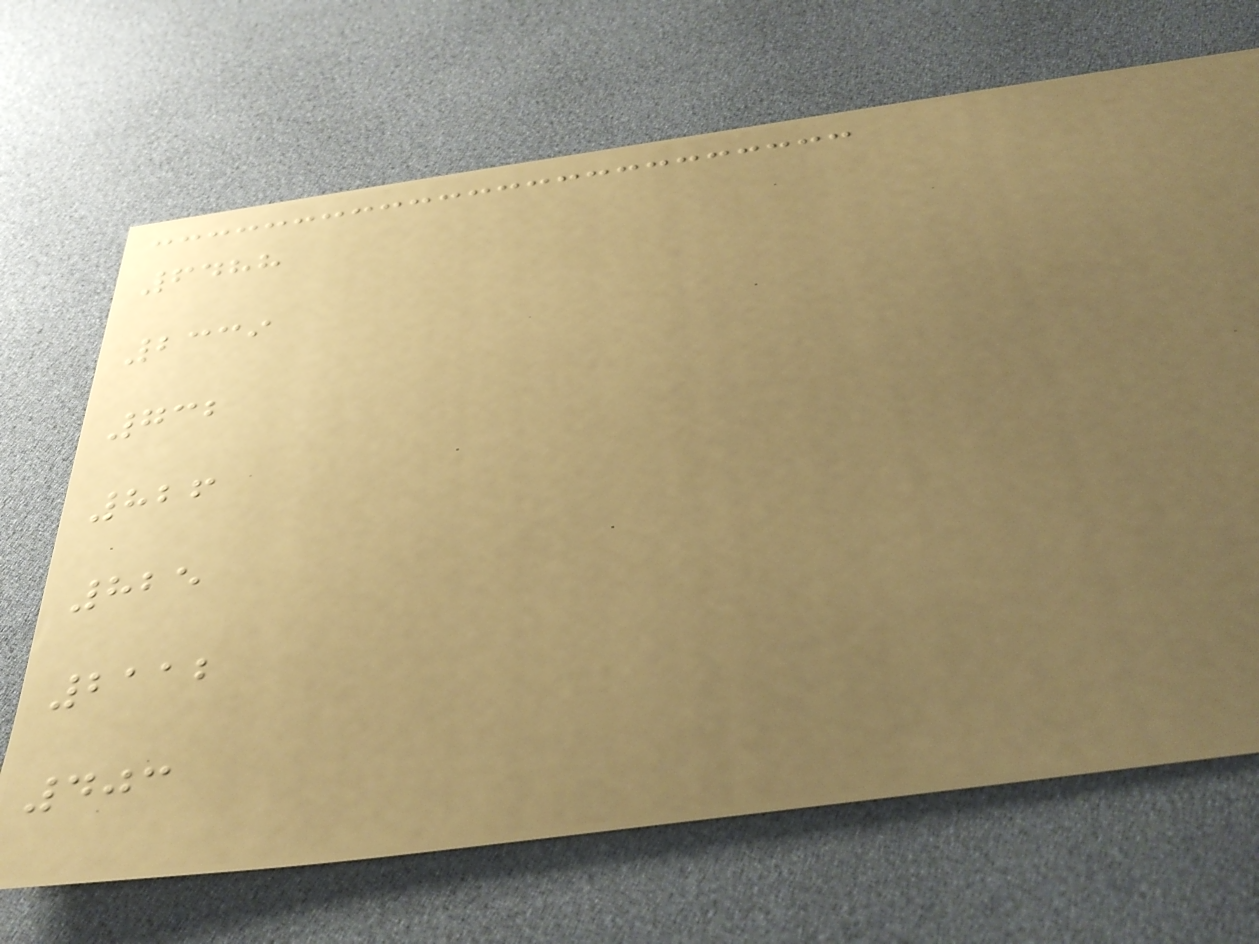6488
2339
732
826
825
2112
403
